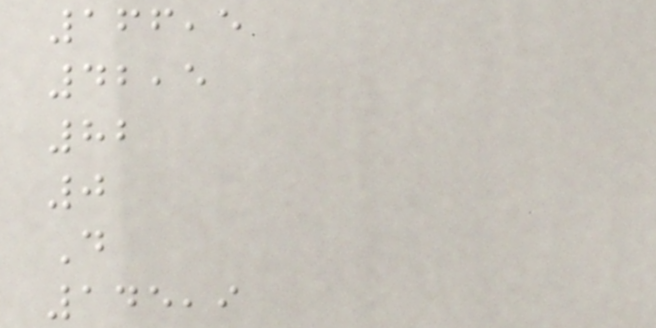166,5
42,5
82
0
D
145,9
